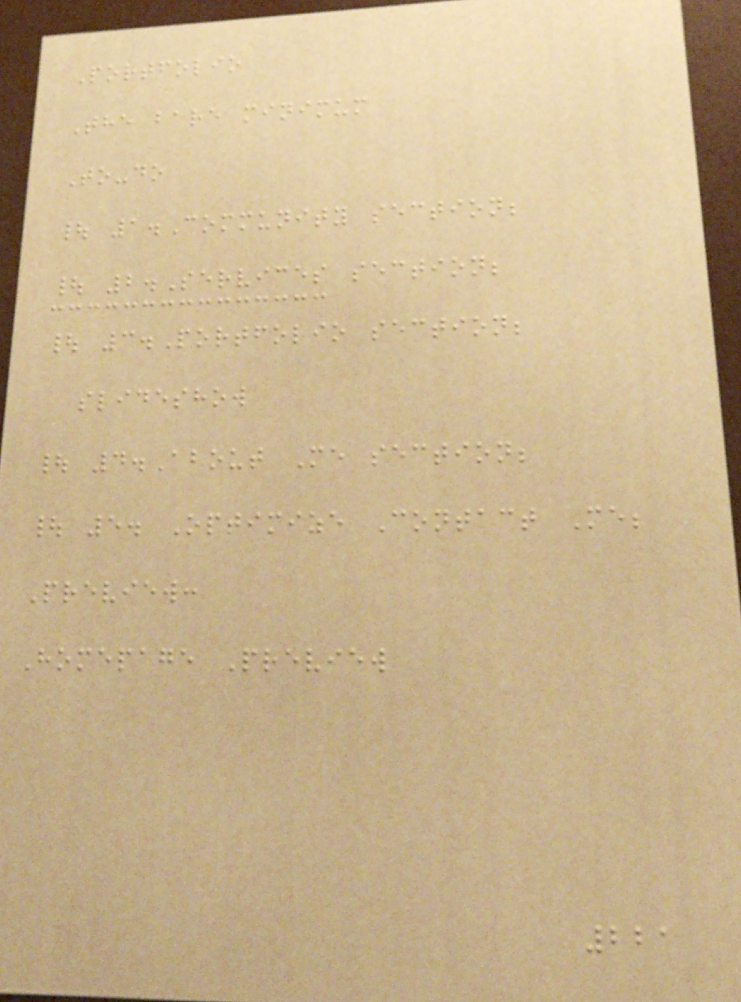Portfolio
The bare minimum
To-do
| 1.Community section;
| 2.Services section;
| 3.Portfolio section;
slideshow
| 4.About Me section;
| 5. Optimize Contact Me;
Preview:
Homepage Preview
221
